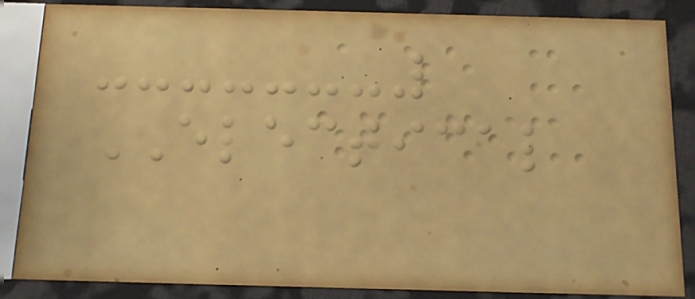ELECTICAL
